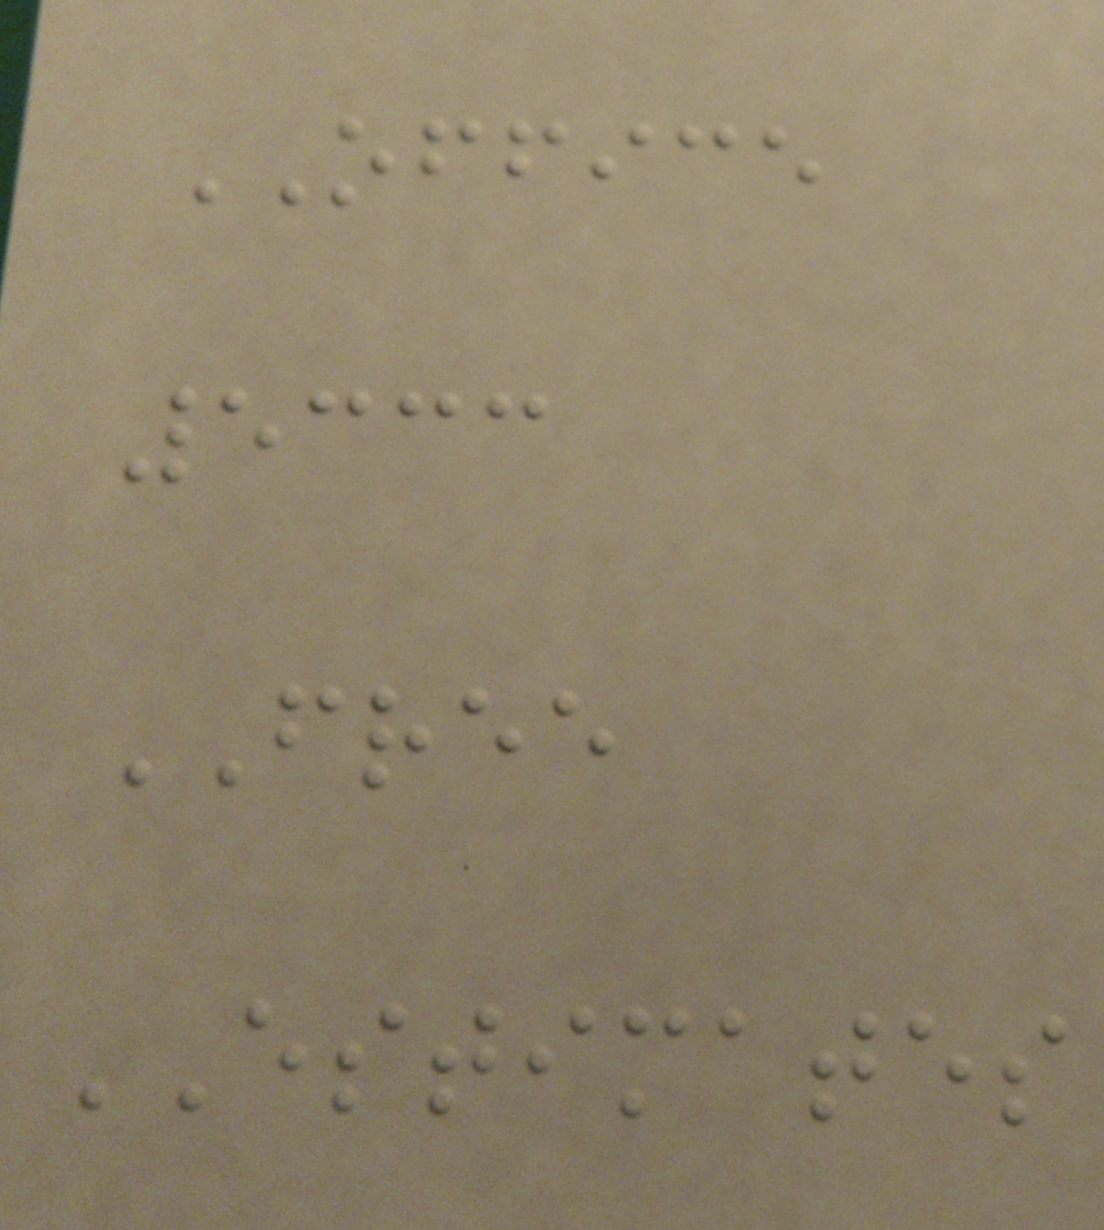OFFICE
5333
FREE
ESTIMATES
